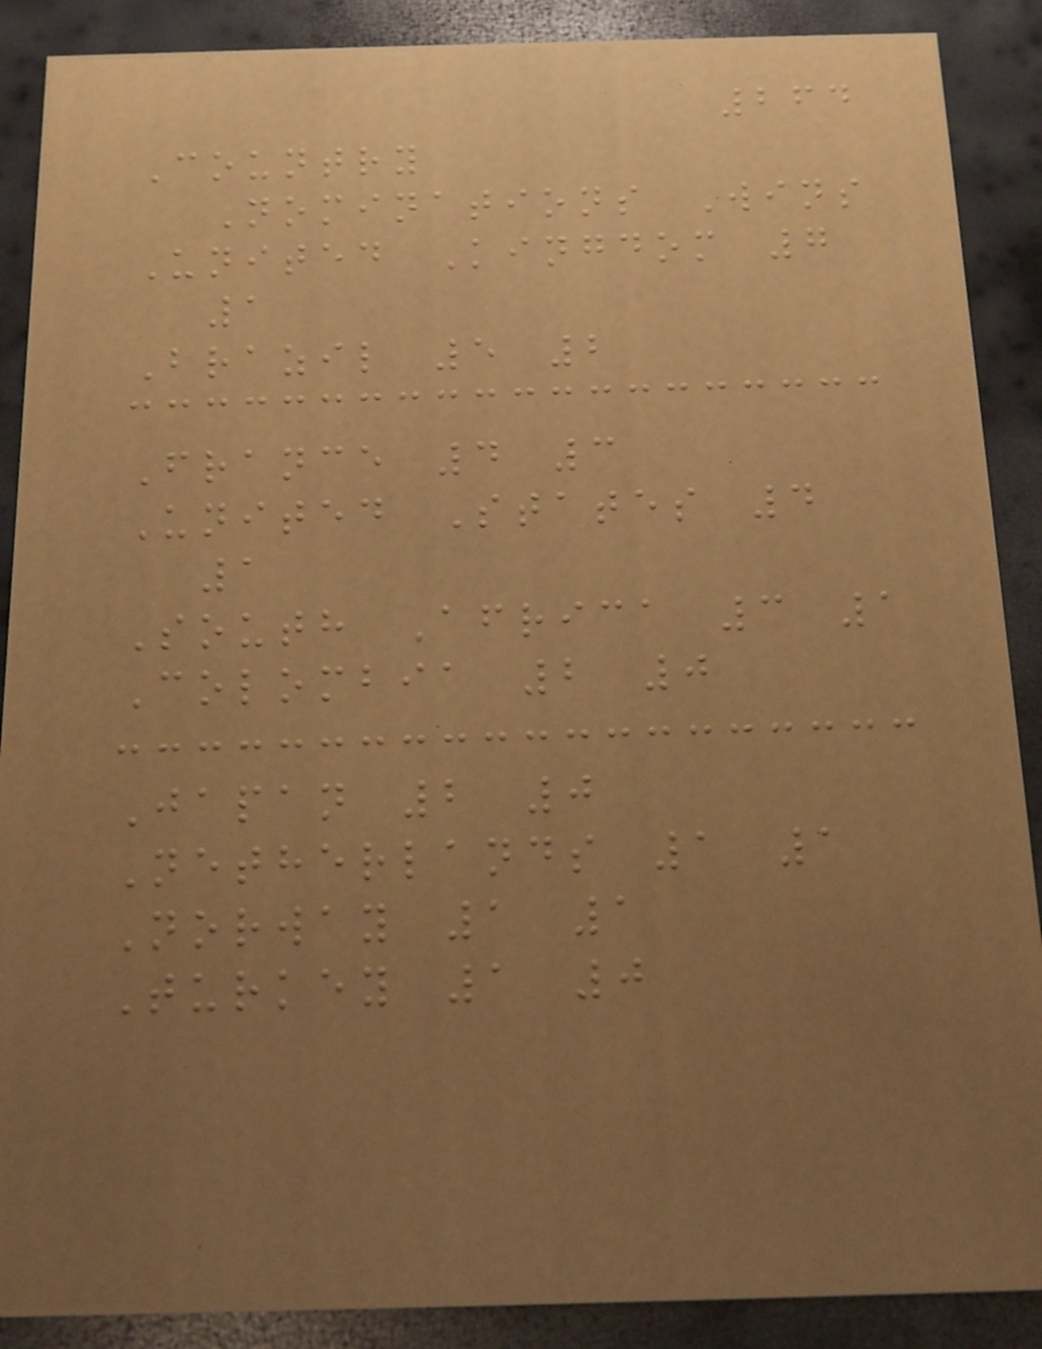264
Country
Nominations Wins
United Kingdom 7
1
Brazil 5 2
France 4 3
United States 4
1
South Africa 3 1
Colombia 2 0
Japan 2 0
Netherlands 1 1
Norway 1 1
Turkey 1 0
